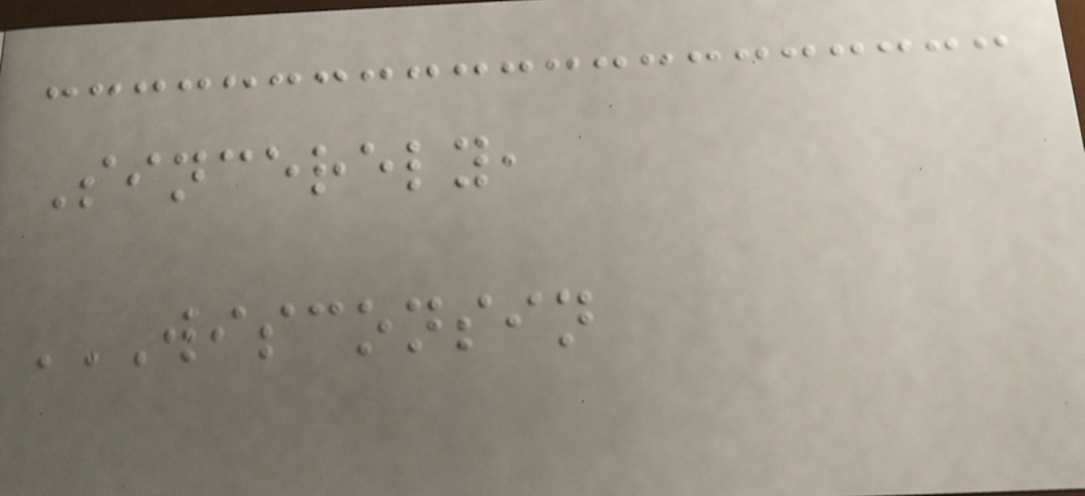Sincerely,
WISCONSIN
